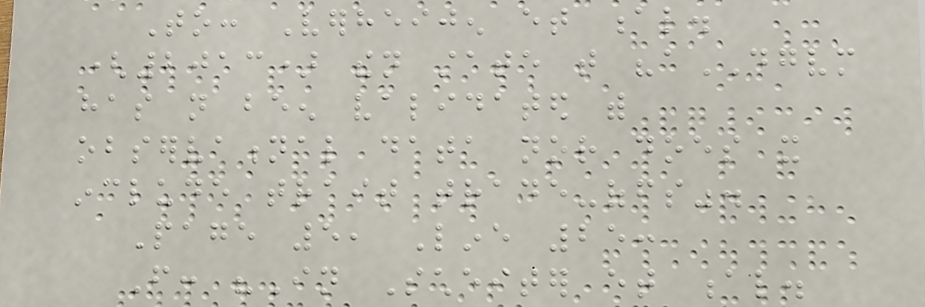To: Verheijen et al.
(2013) then state that "aDGVM
has not been validated with
observational data nor does it
include trait trade-offs".
Page 5, Line 25:
From: "In Scheiter et al.
